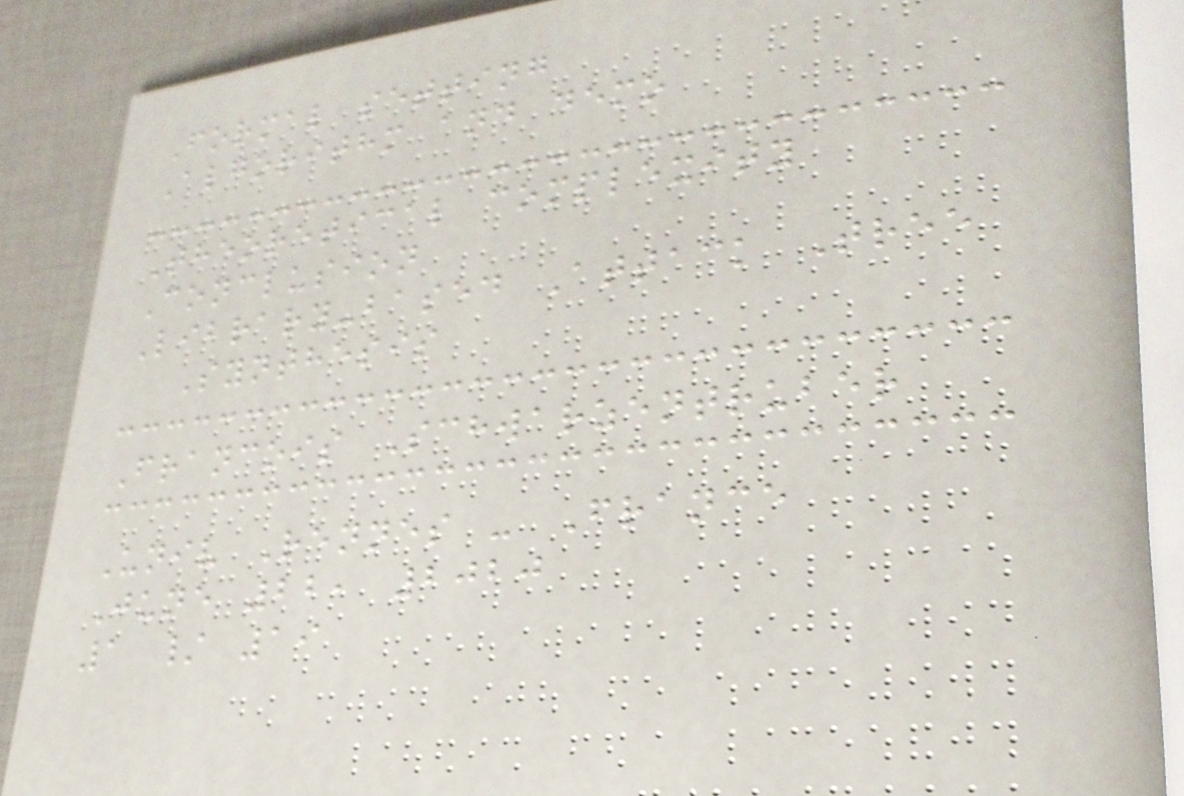Formal setting
Algorithm and demo
Theoretical complexity
Conclusion
Library-based Attack Tree
Synthesis
Francois Schwarzentruber
Univ Rennes - France
June 22, 2020
1 / 19
